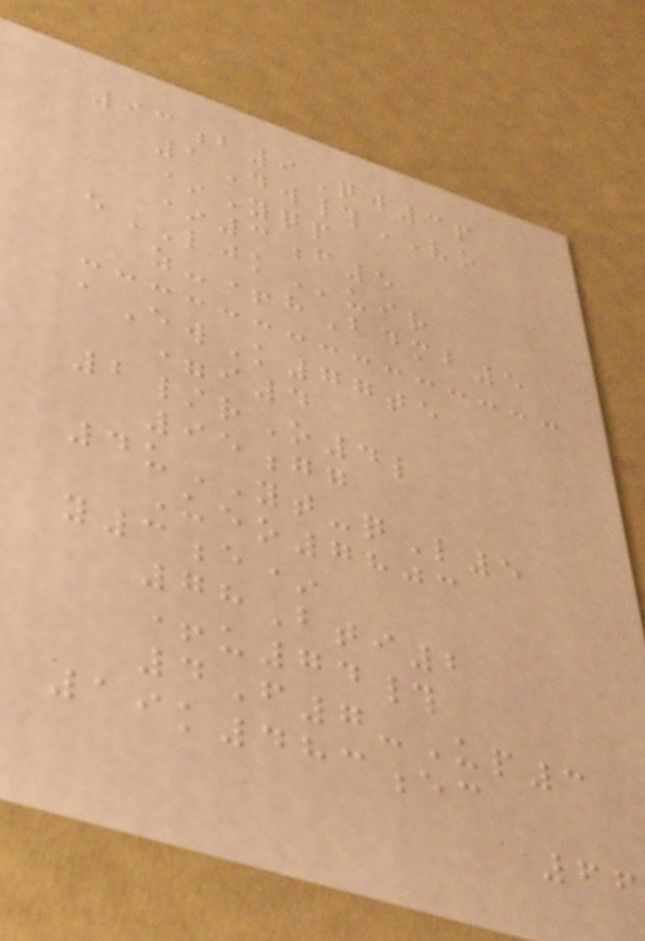93b9Qw3p
1Dw#VO
*Yqp
*3f5
eLJKuir
z-+hBdmb5
aEwK77te
=i4
2/rO4l
95gg
4uYT-qL5
Ueo7803
y3e*
78Bti2
+u74#
4F7-Up3
19k483ec
66
